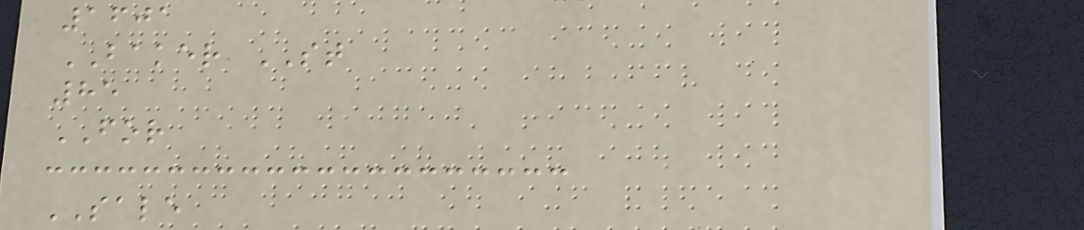1601
BAKER ST
85
FOR
SALE
